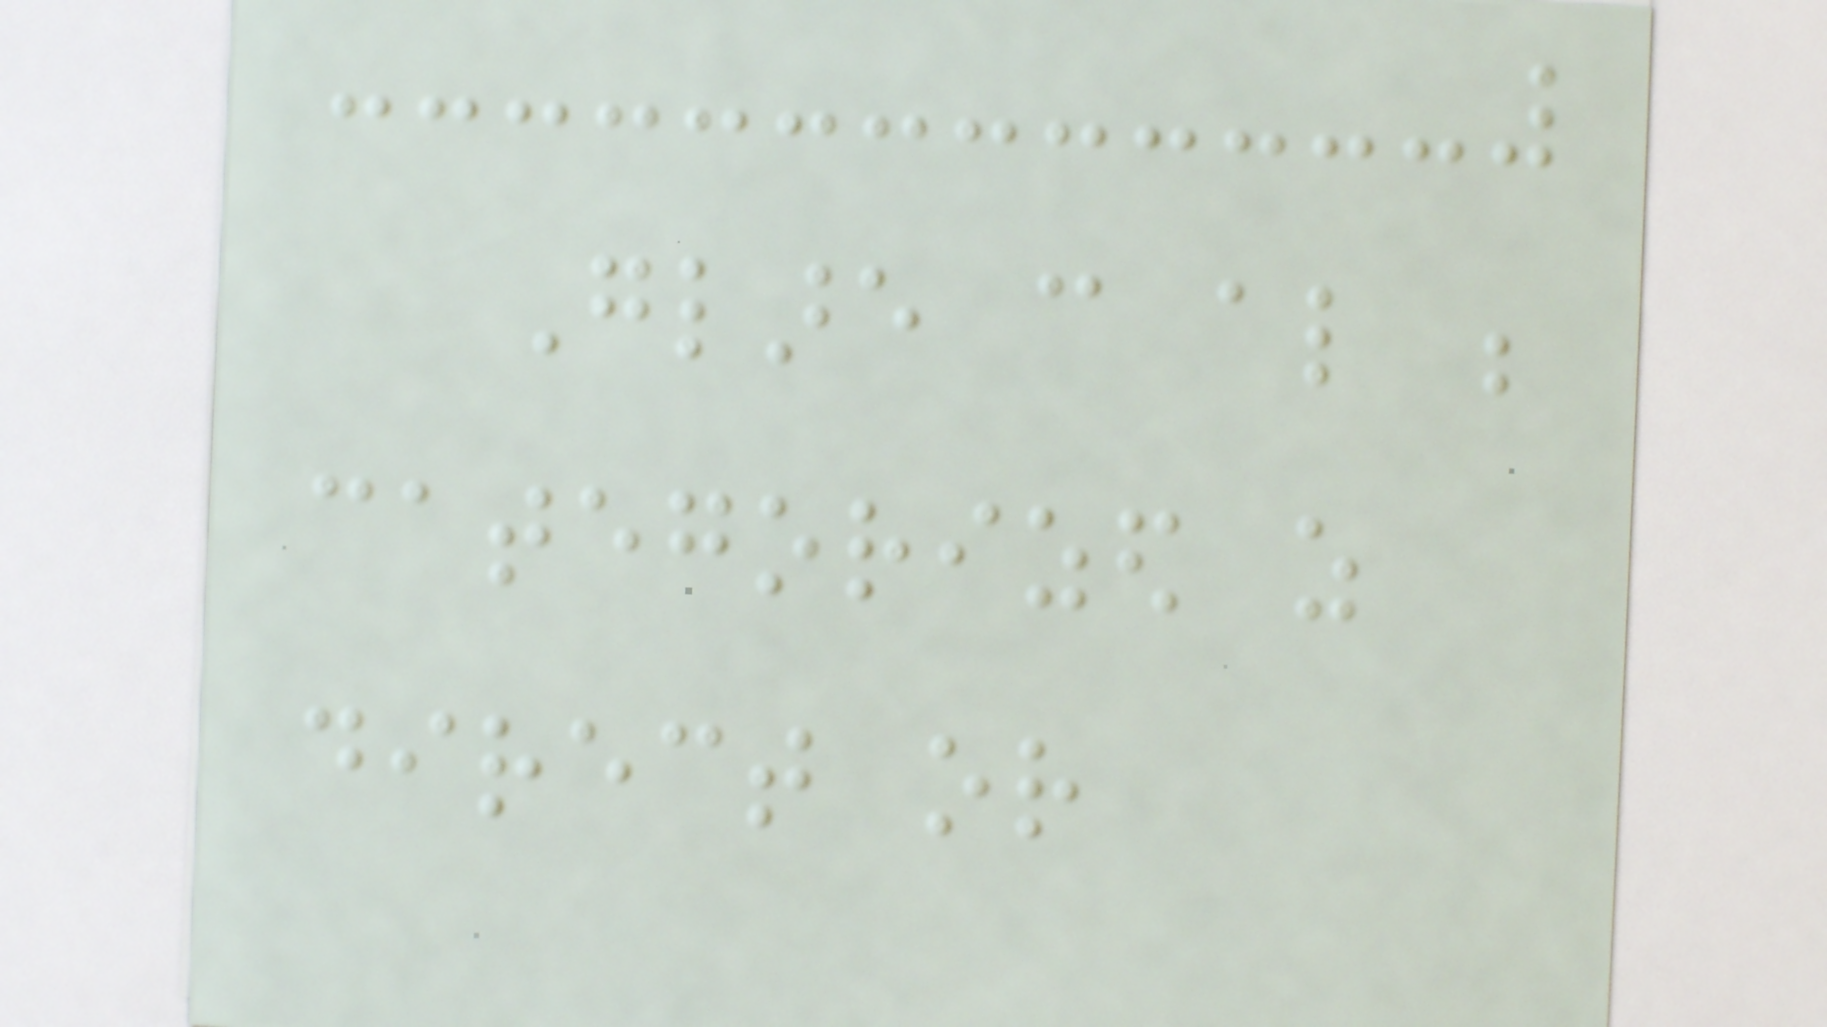Glare can also be
categorized as
direct or
